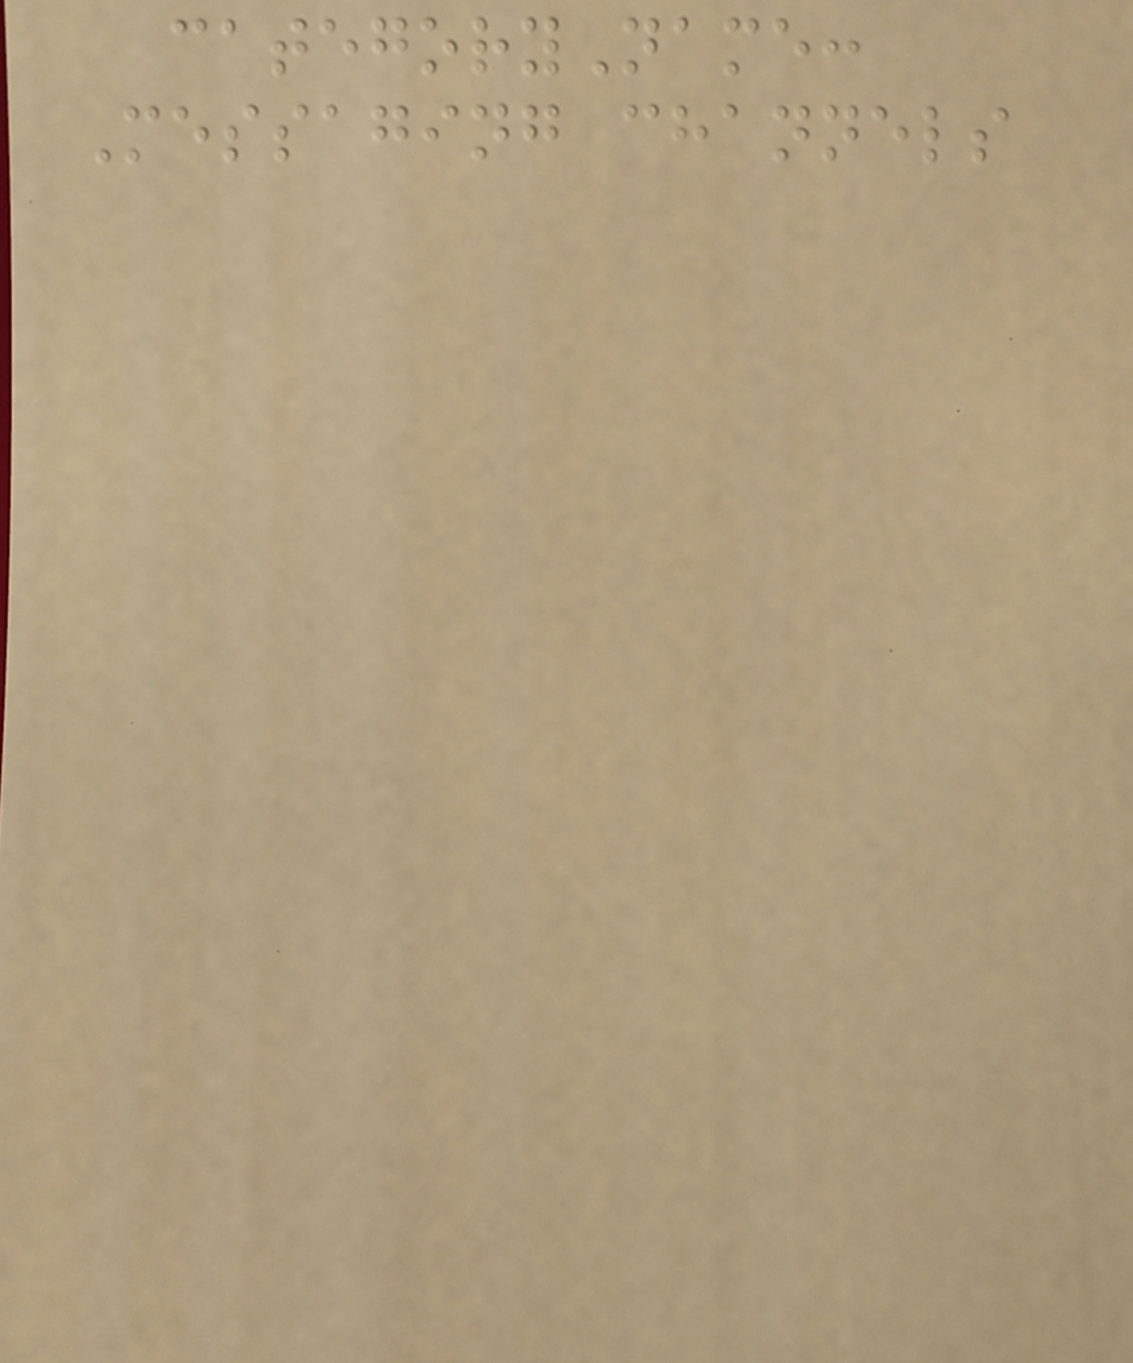categoryName:
Messaging channels
